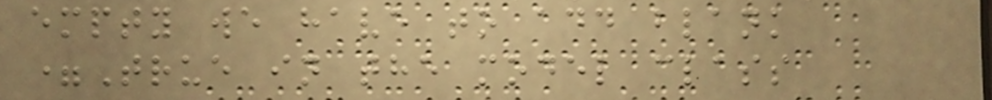empty we have to add blank
=True in the model class
